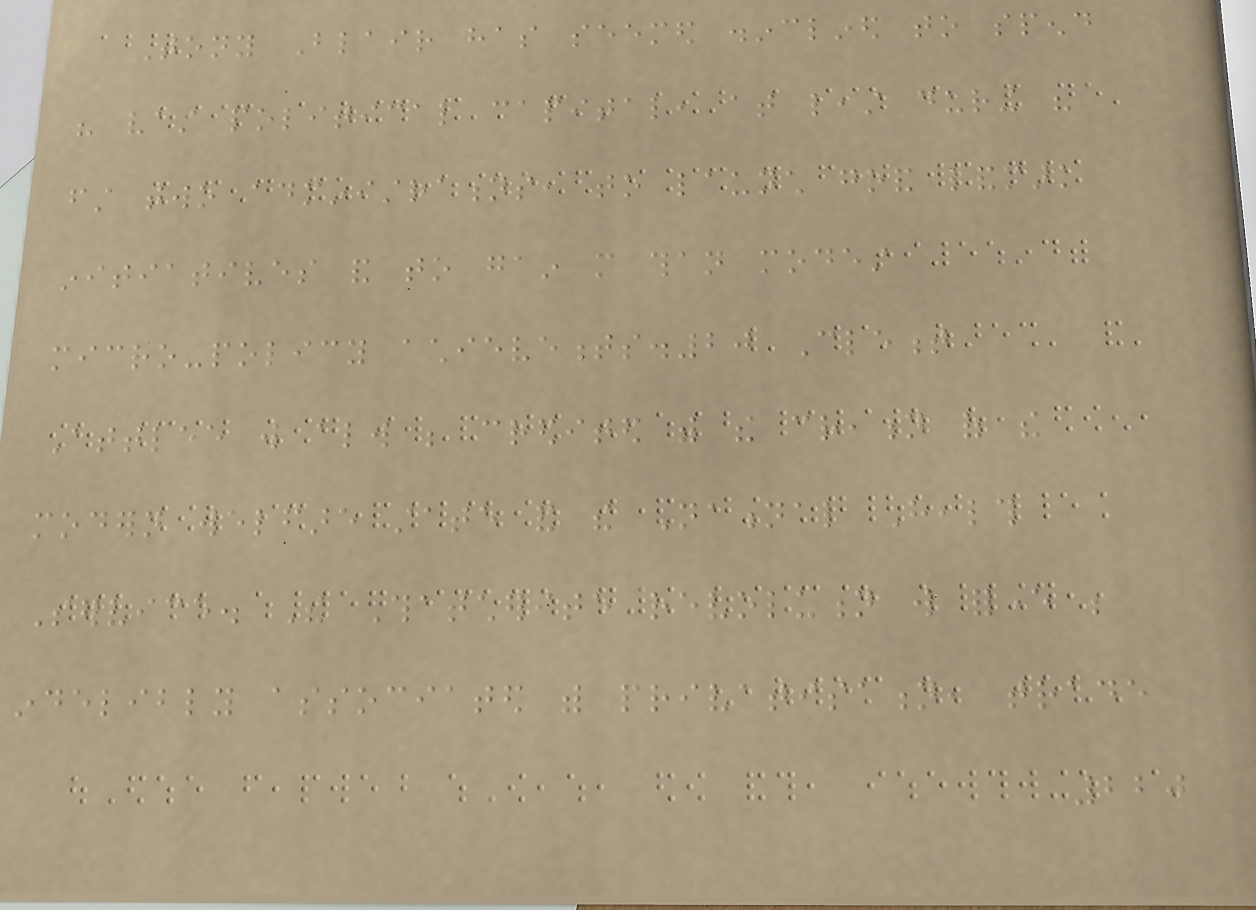Tony Blair has seemed disinclined to spend
his vast political capital, at least during his
first two administrations, to launch grand landmark
initiatives and to gain more than modest
micro-policy achievements.20 Clement
Attlee will always be credited with the creation of the
modern welfare state and the National Health
Service. The Thatcherite revolution will forever be
indelibly associated with privatisation, trade
220
